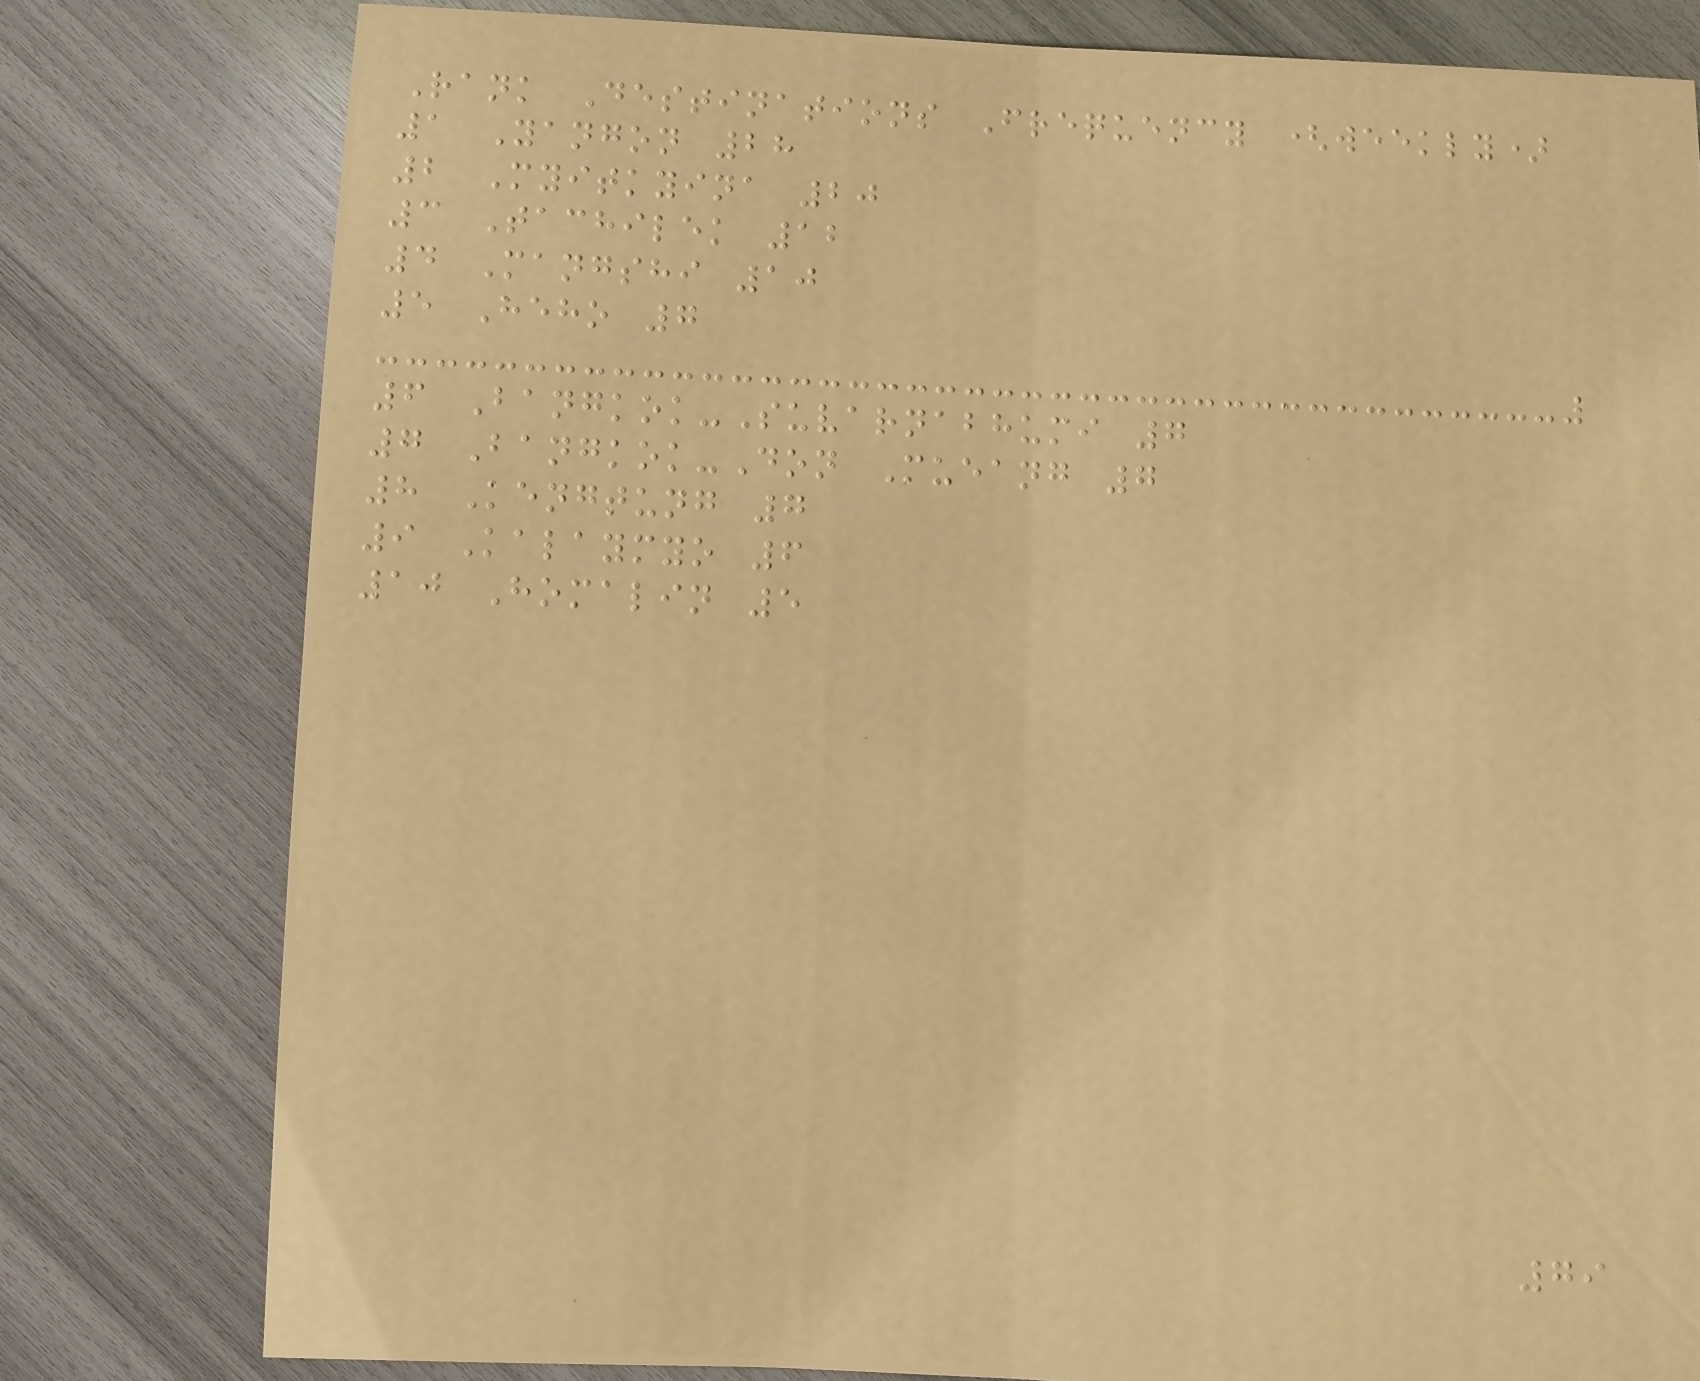Rank Destinations Frequency (weekly)
1 Yangon 28
2 Myitkyina 20
3 Tachilek 12
4 Mangshi 10
5 Heho 7
6 Bangkok-Suvarnabhumi 7
7 Bangkok-Don Mueang 7
8 Kengtung 7
9 Kalaymyo 6
10 Homalin 5
79
